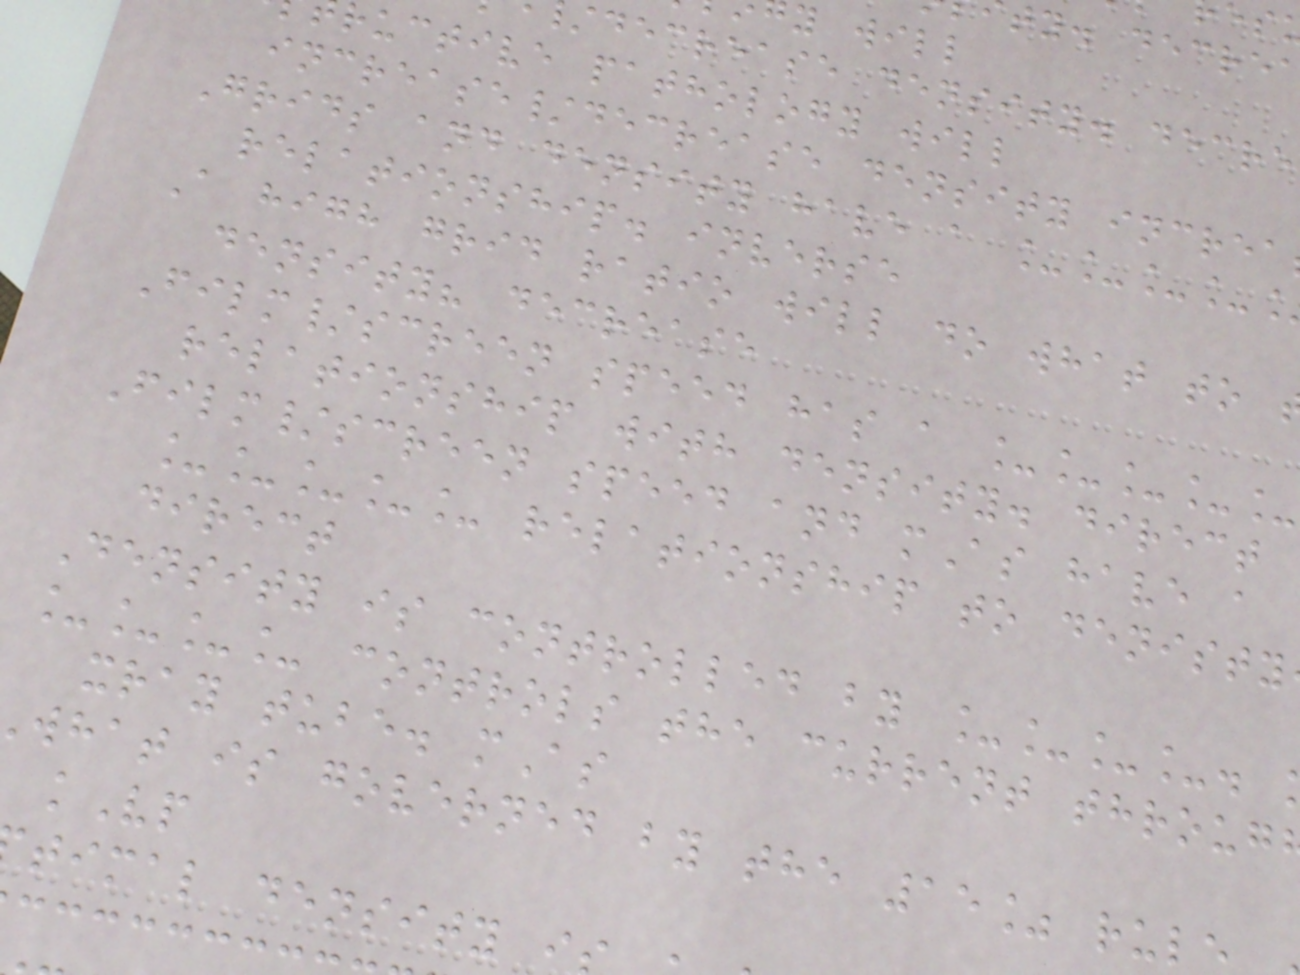ty. decre
y will
decrease density. decre
ructive pathology will
increase/decrease density increa
Grids and density have a ____
relationship. inverse
A high grid ratio will do what to
density? decrease
Film/screen speed has a _____
relationship with density. direct
Film/screen speed and mAs have a
_____ relationship to denisty
direct
Density is controlled by ____.
____ controls the current throug
xray tube. mAs
what is governed by the 15% rul
kVp
timal density i
